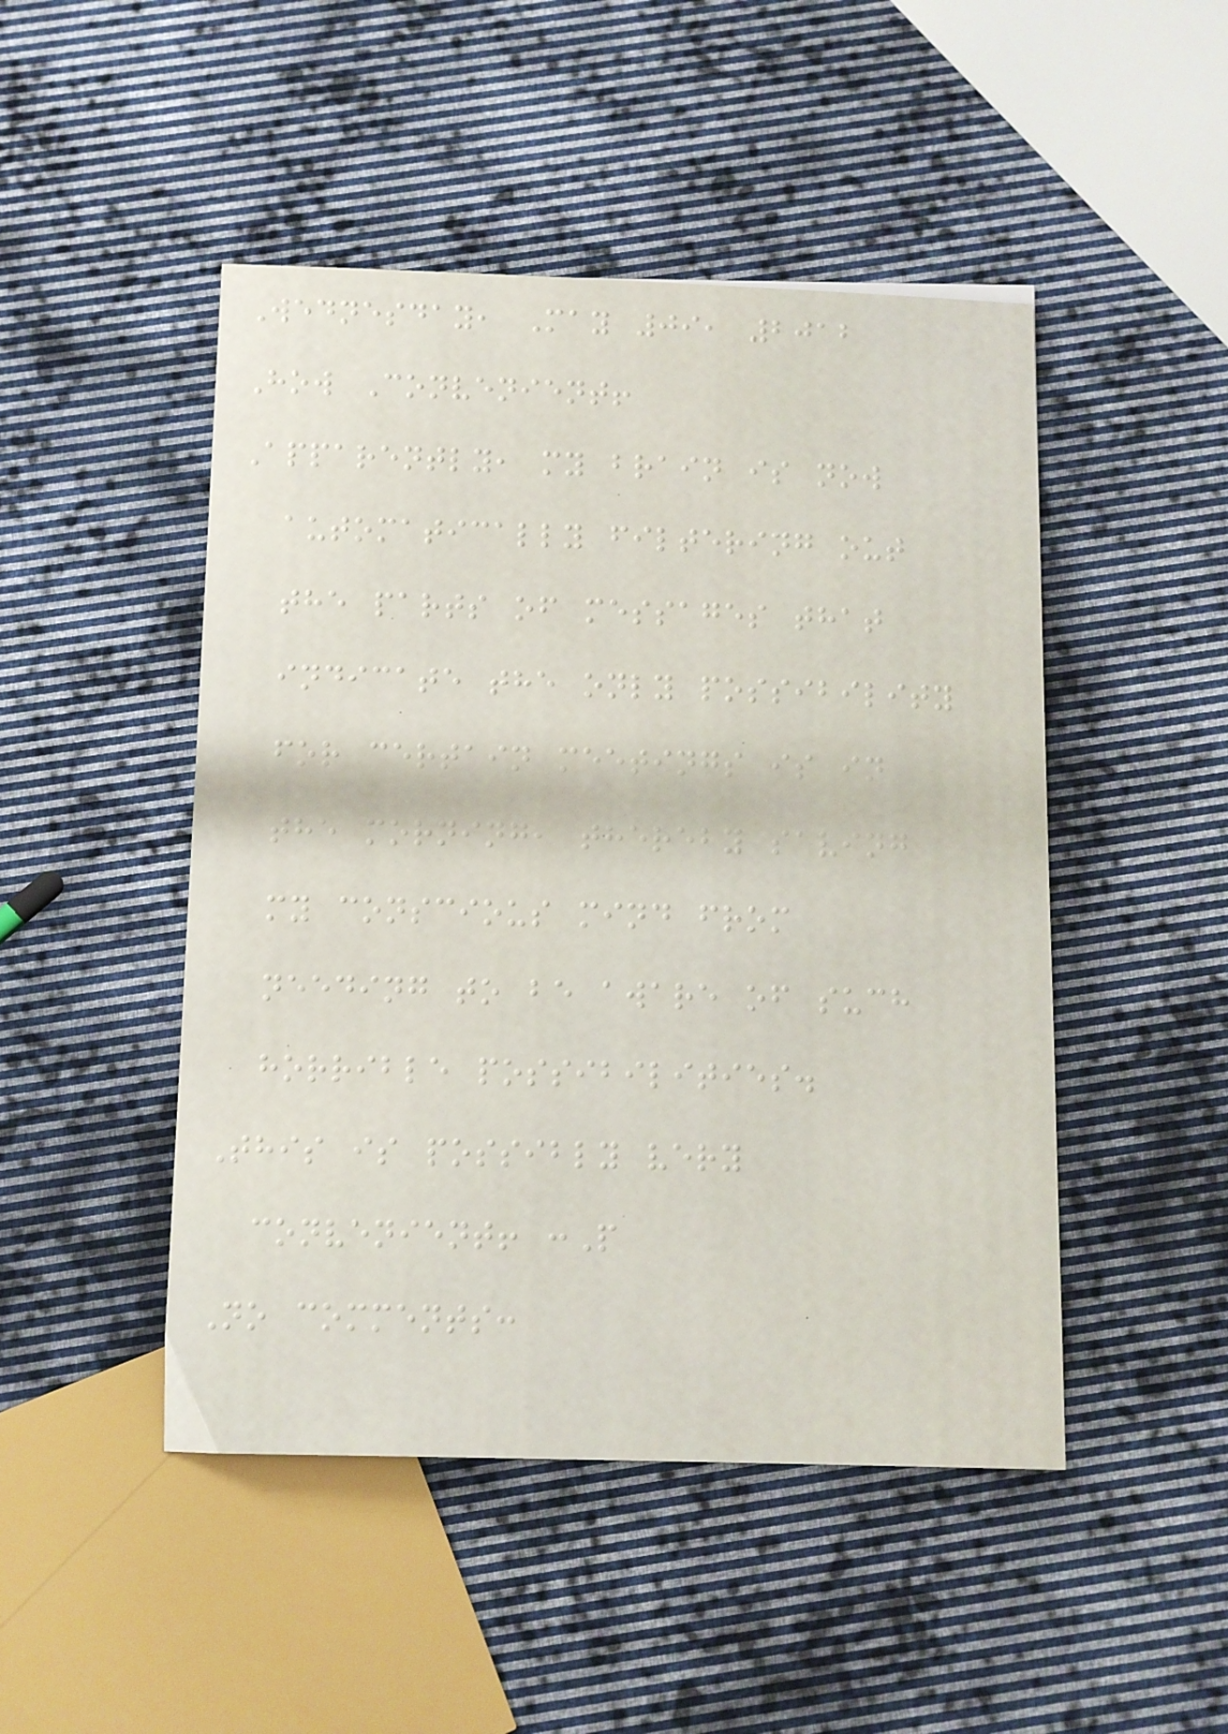Wednesday, May 09, 2012
How Convenient!
Apparently, my brain is now
automatically filtering out
the parts of messages that
indicate the only possibility
for certain meetings is in
the morning, thereby saving
my conscious mind from
needing to be aware of such
horrible possibilities.
This is possibly very
convenient! :P
No comments:
